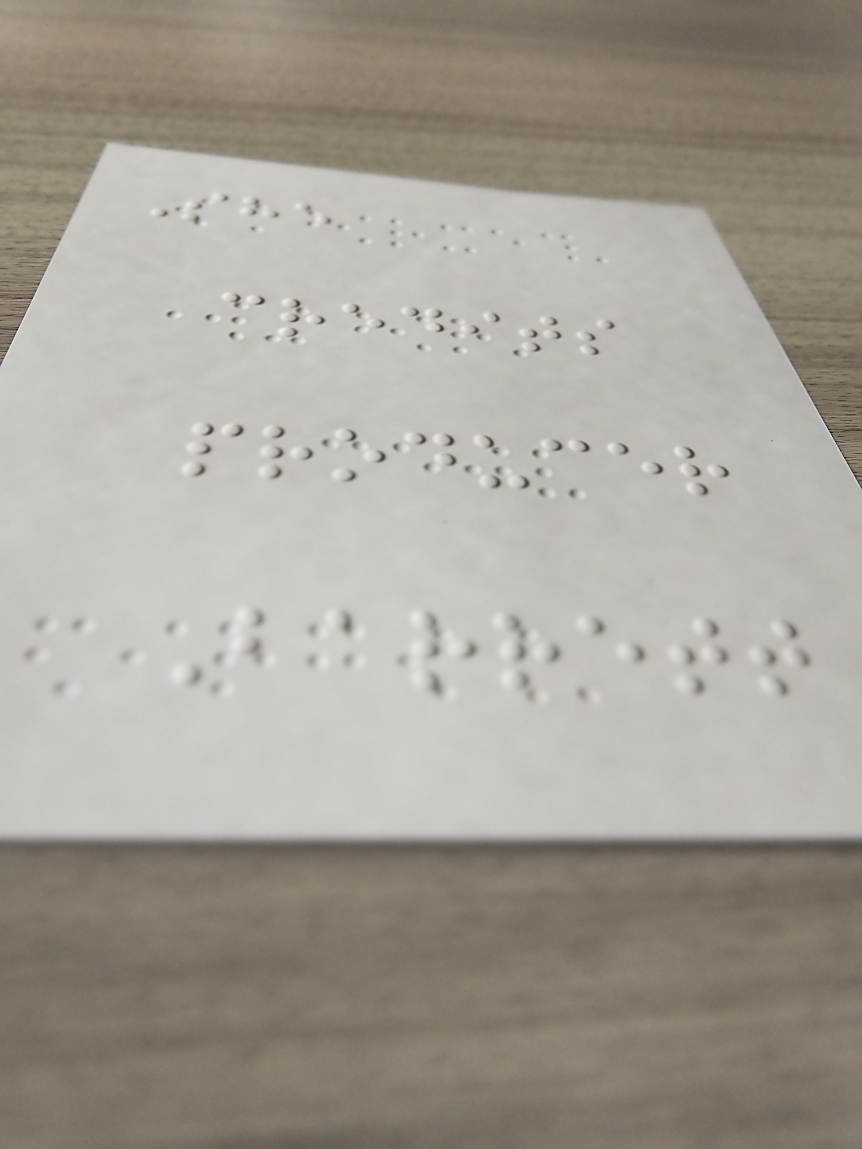She
credits
producer
Barrett
